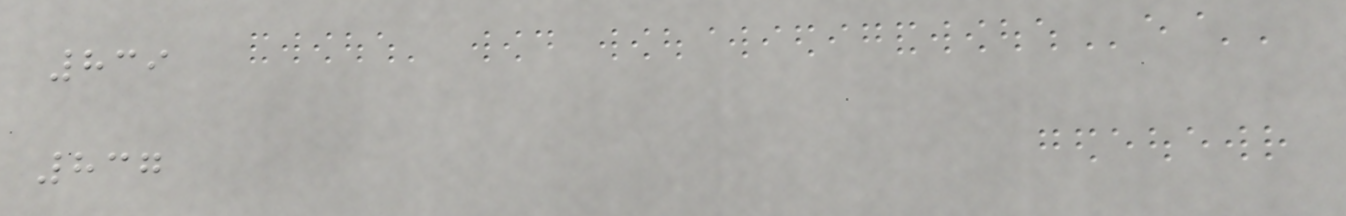839
837
